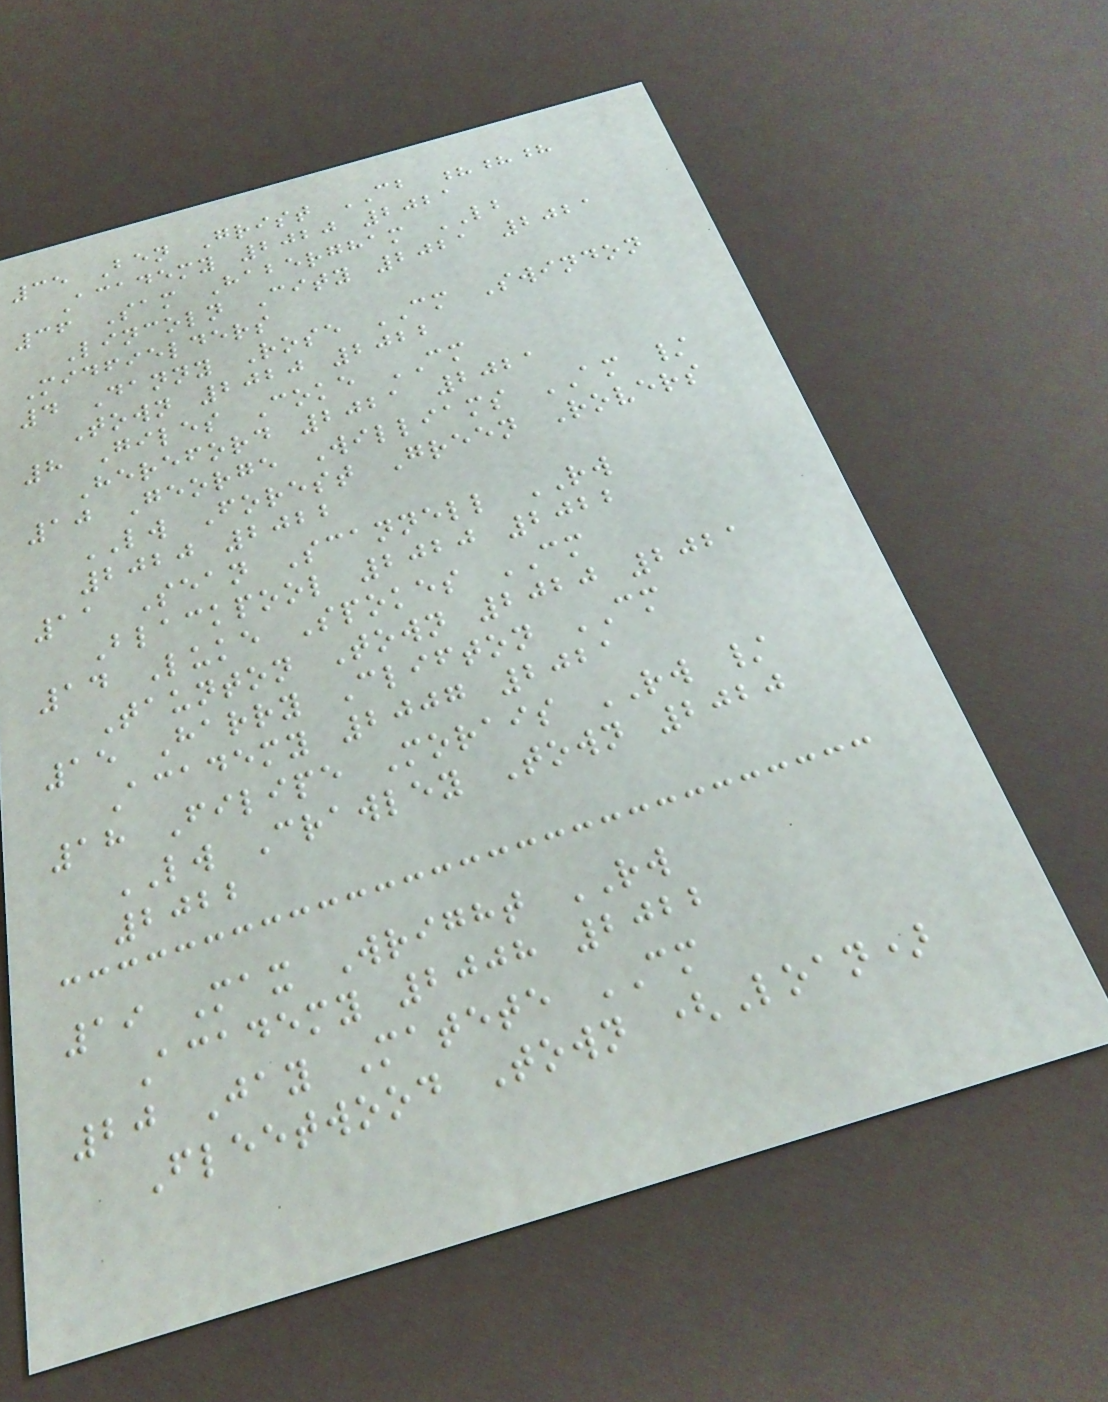35 Ben Grist CB ???
Academy 2020 2021
36 Sam Habergham LB
Lincoln City 2021 2021
Midfielders
4 Danny Rose CM Swindon
Town 2020 2022
8 Giles Coke CM
Hereford 2021 2021
10 George Williams AM /
LW Forest Green Rovers
2020 2022
11 Sean Scannell RW
Blackpool 2020 2022
14 Luke Spokes CM
Taunton Town 2020 2021
15 Harry Clifton CM
Academy 2007 2021
18 Filipe Morais RW /
LW Crawley Town 2020
2022
19 Max Wright RW
Academy 2008 2022
20 Jay Matete CM
Fleetwood Town (Loan)
